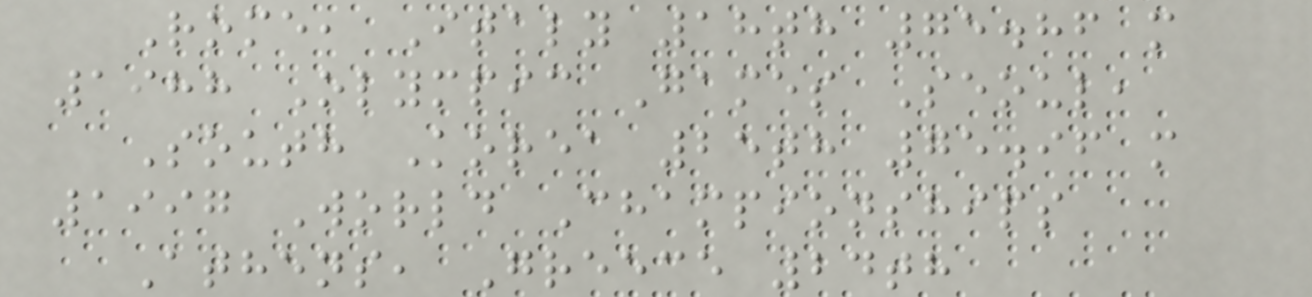Rome, Italy 18th 75.86 m
1988 Olympic Games Seoul,
South Korea 25th 75.96 m
1997 World Championships
Athens, Greece 24th
